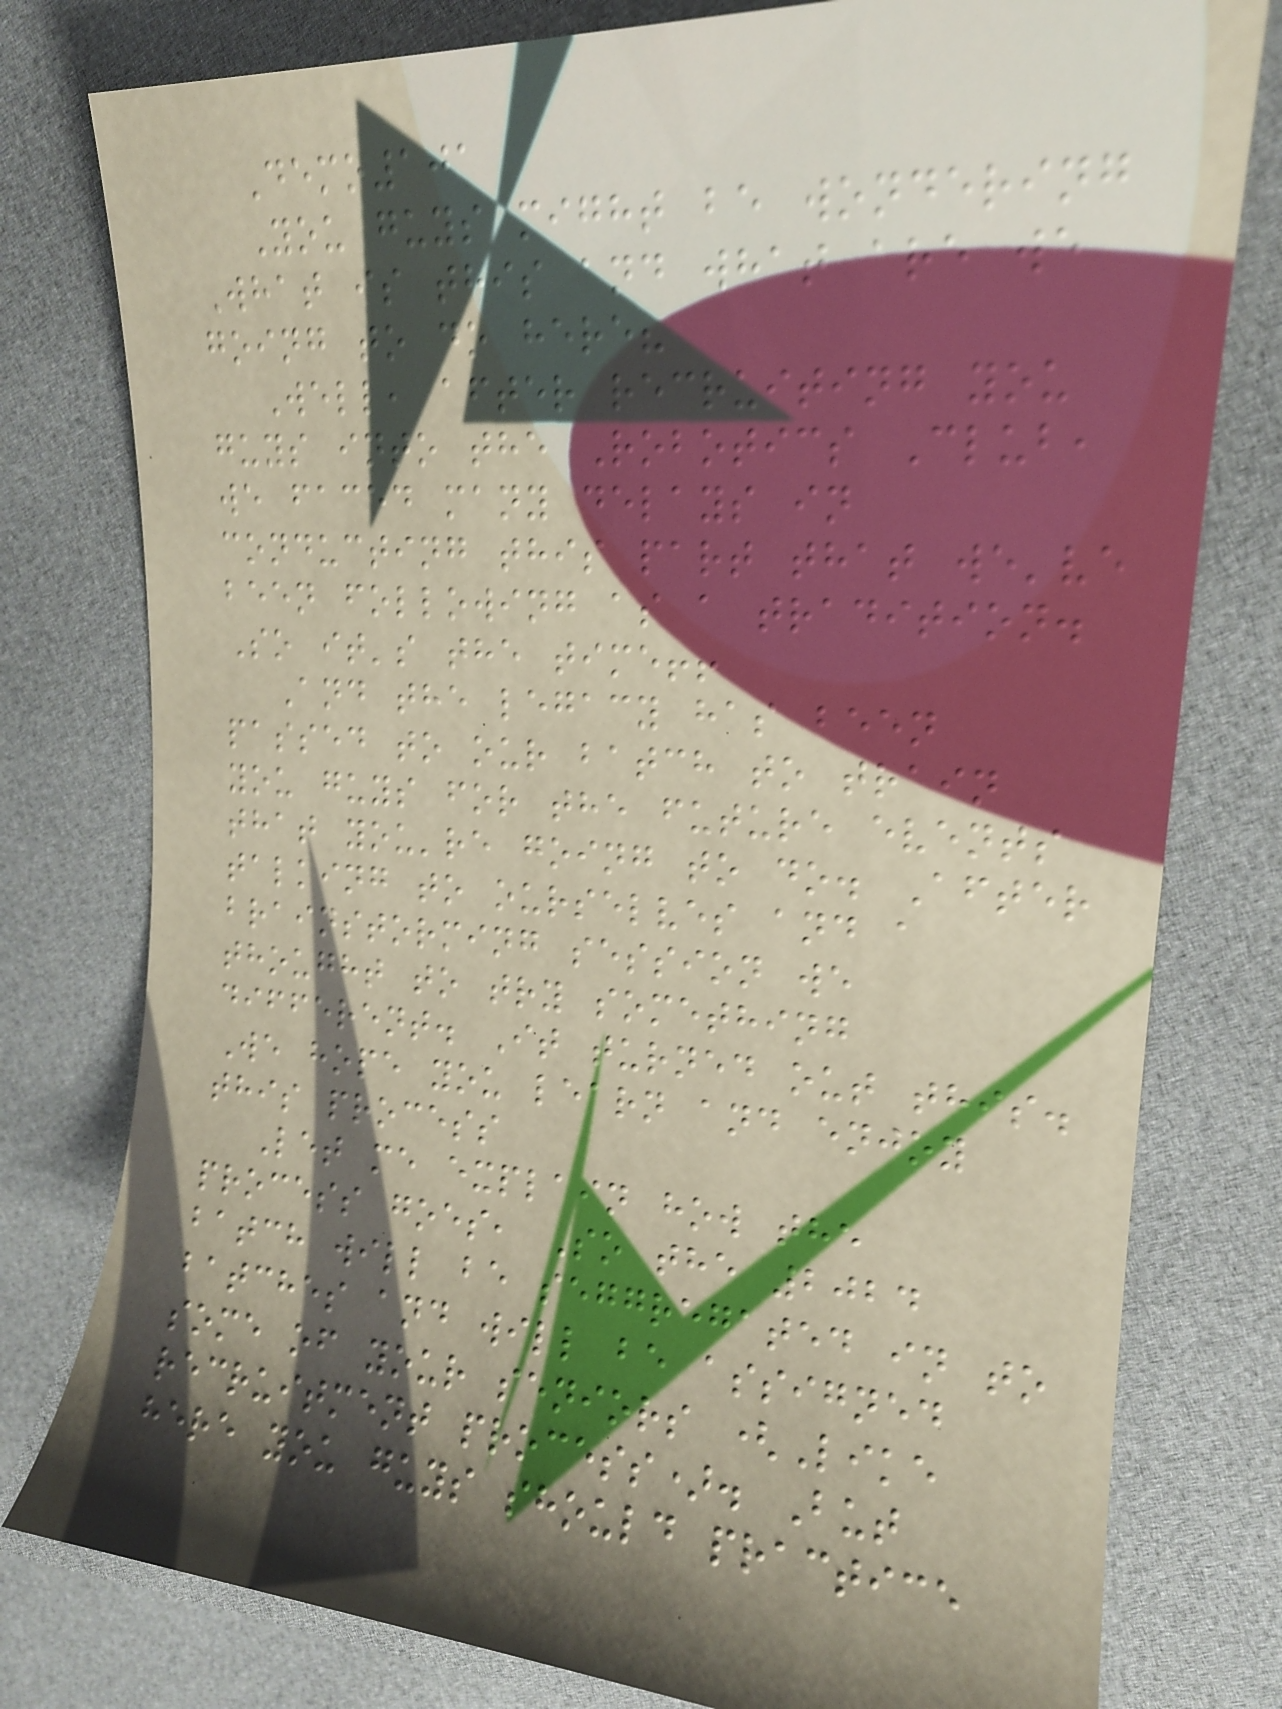Demo101
You guys might be wondering
What is this and what are we
going to do here?
Well, after recruiting you
guys into the Robotics Club,
we faced many delays in
conducting this part that we've
been following as a tradition.
So it's the time!!
And the legacy has been
passed to our batch to train
you guys for the future events
that you're going to do. After
talking to ourselves and a
brainstorming session we
thought to try something
different. It turned out this.
We hope you learn and enjoy
this process
Let me explain how the
process goes, So the 2024
batch will be seggregated in to
batches and will be assigned
some of your seniors (Like
recruitment process). But
here you guys should practice
